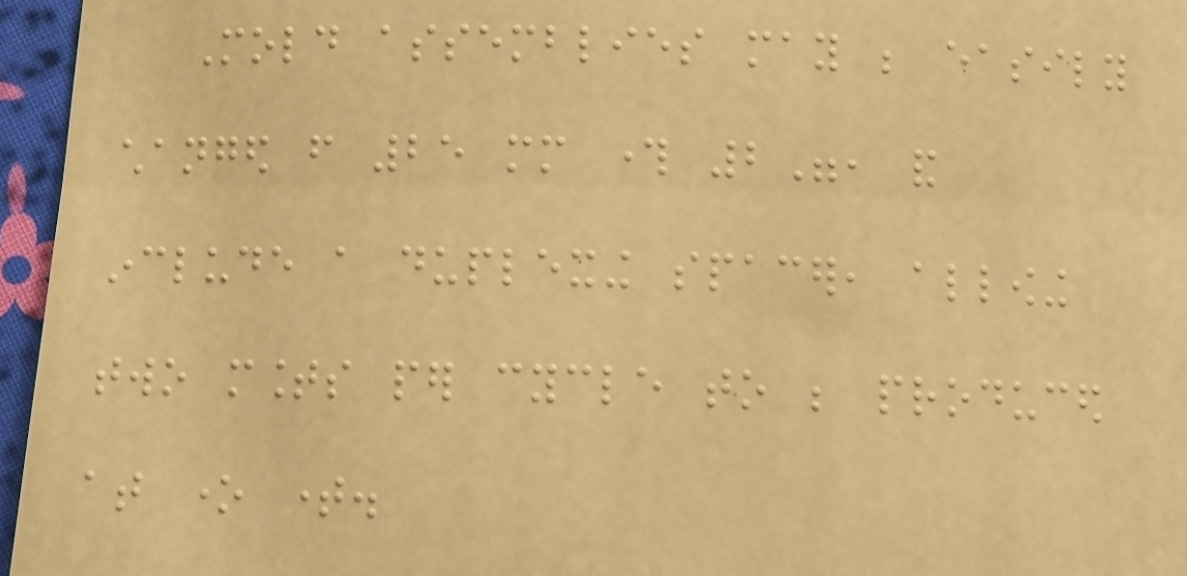Mold assemblies may be easily
changed from 25 mm through 2", and
include a duplexing spacer, allowing
two mounts per cycle to be produced
at one time.
